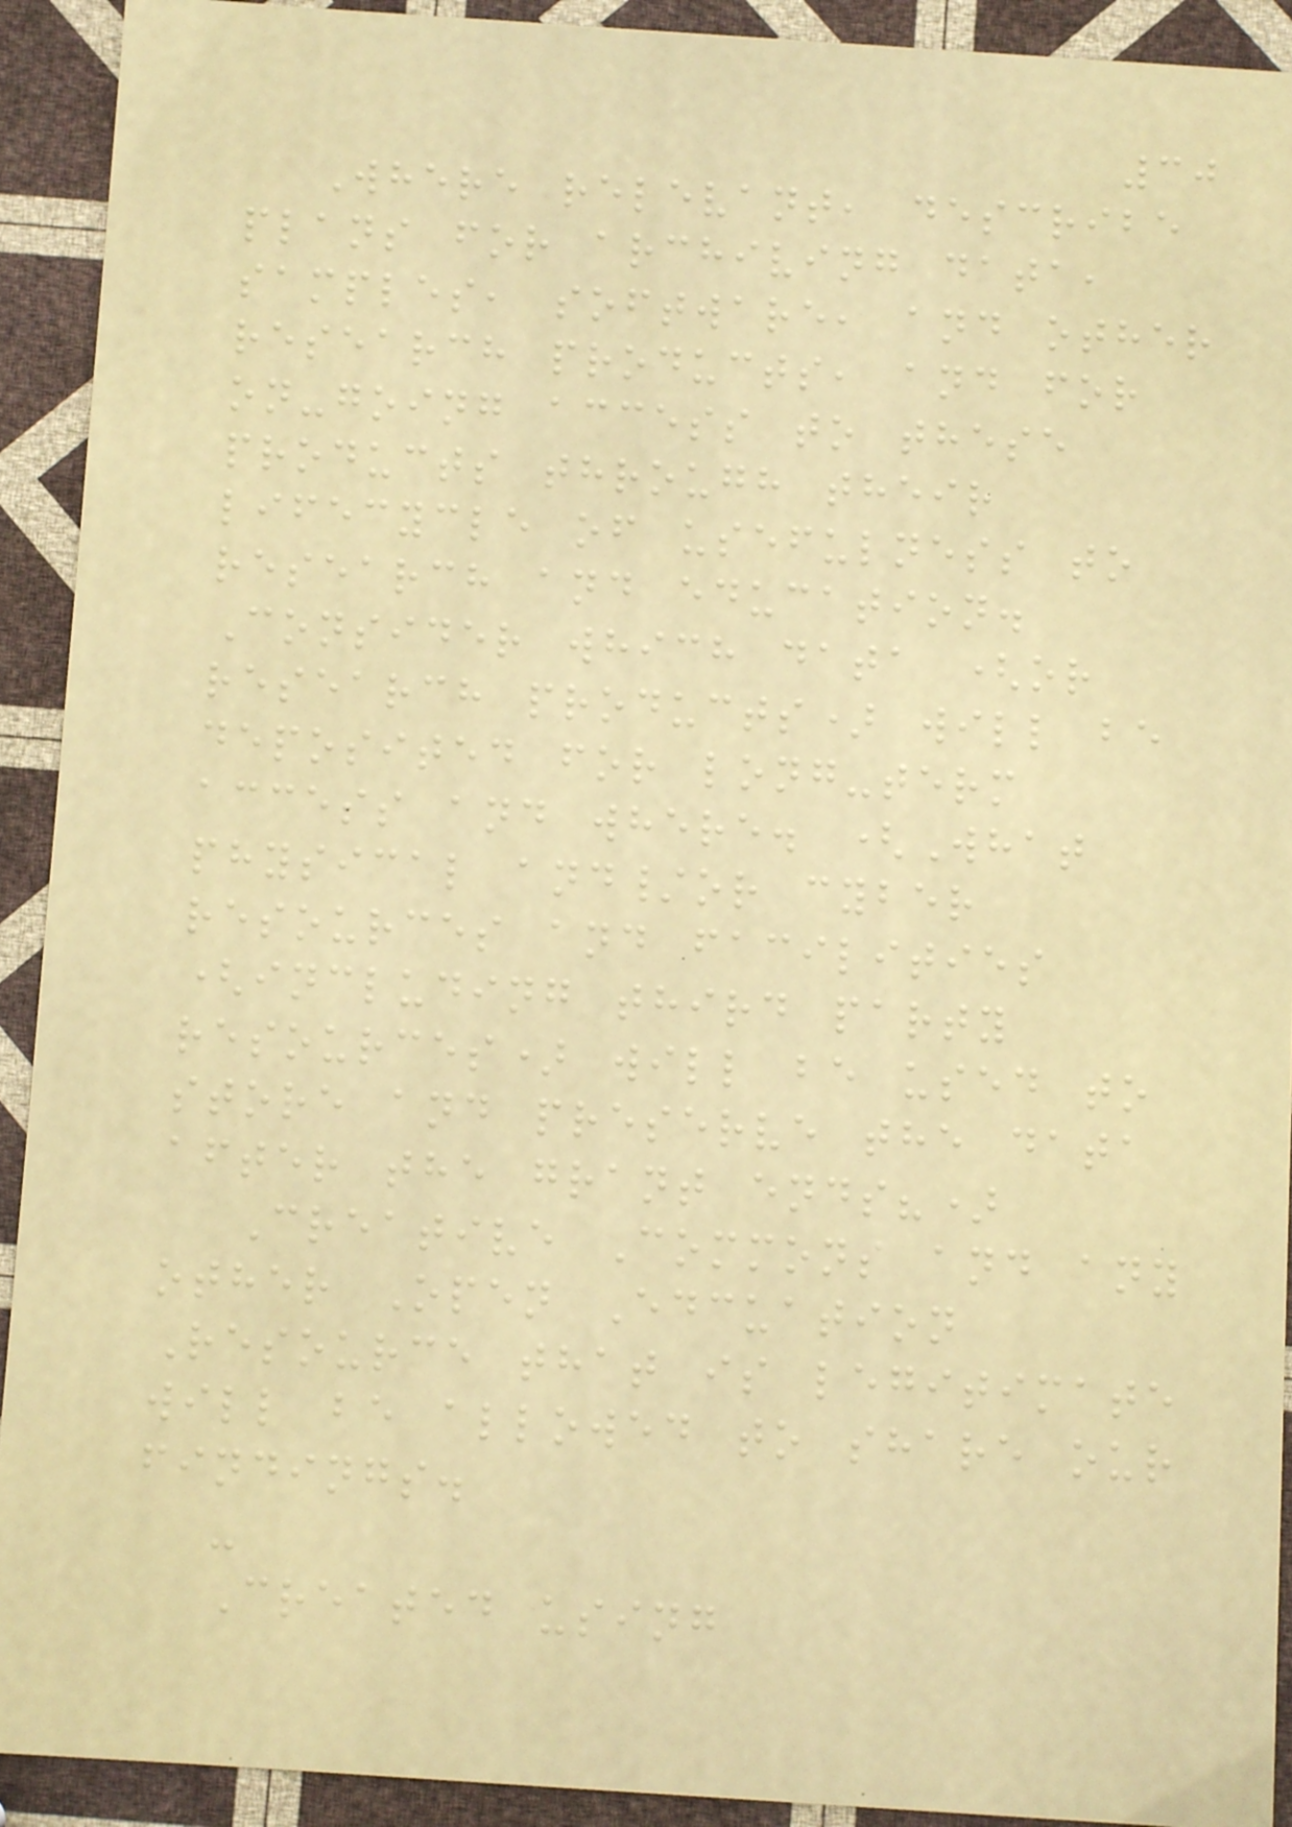30
Where relevant, describe
plans for archiving data,
samples, software, and other
research products, and for
on-going access to these
products through their
lifecycle of usefulness to
research and education.
Consider which data (or
research products) will be
deposited for long-term
access and where. (What
physical and/or cyber
resources and facilities
(including third party
resources) will be used to
store and preserve the data
after the grant ends?)
Creative Commons and any
other Open Edcuation
Resource that is legitimate
will be allowed to share our
findings.
-
Created using
